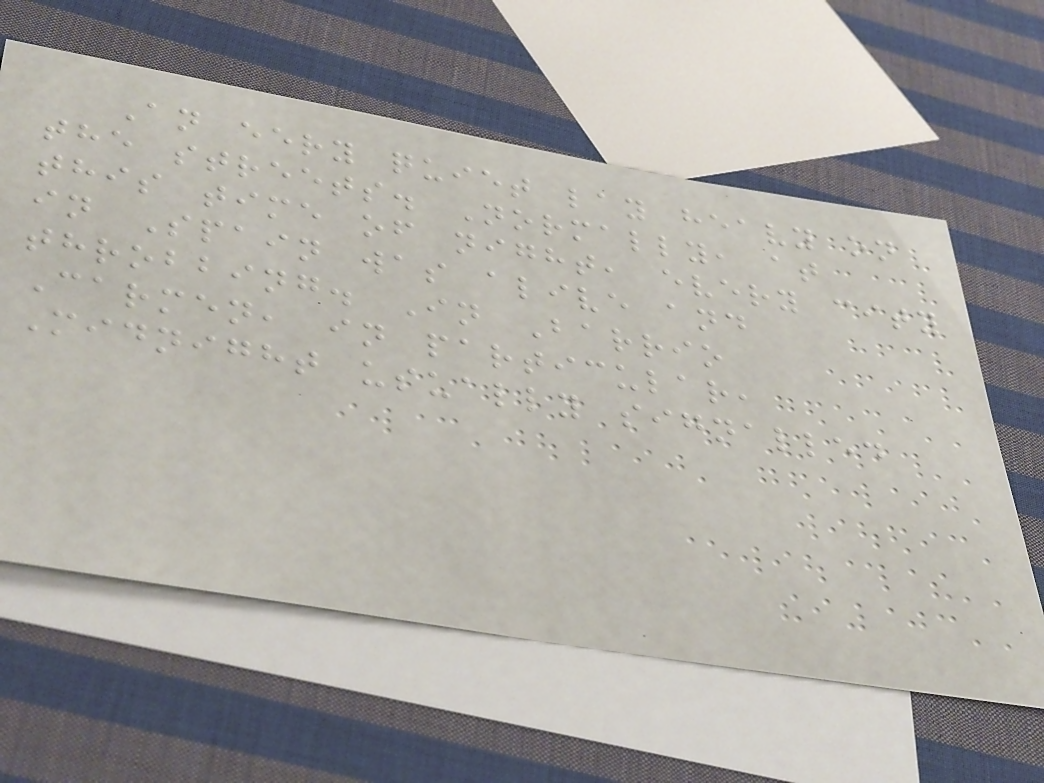An eery quiet lay heavy on
the streets. Normally, at
this time of night, every city
in Spain was alive and
throbbing. In Barrio
Carmen, in particular,
Midnight usually signalled
